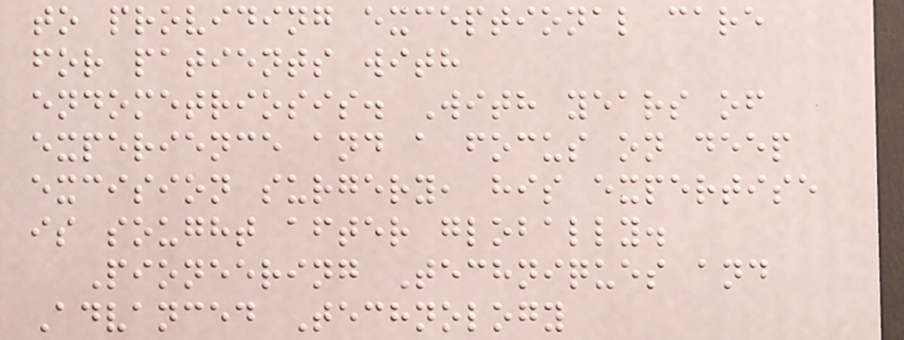to providing exceptional care
for patients with
endometriosis. With years of
experience and a focus on deep
excision surgery, his expertise
is sought after globally.
Pioneering Techniques and
Advanced Technology
